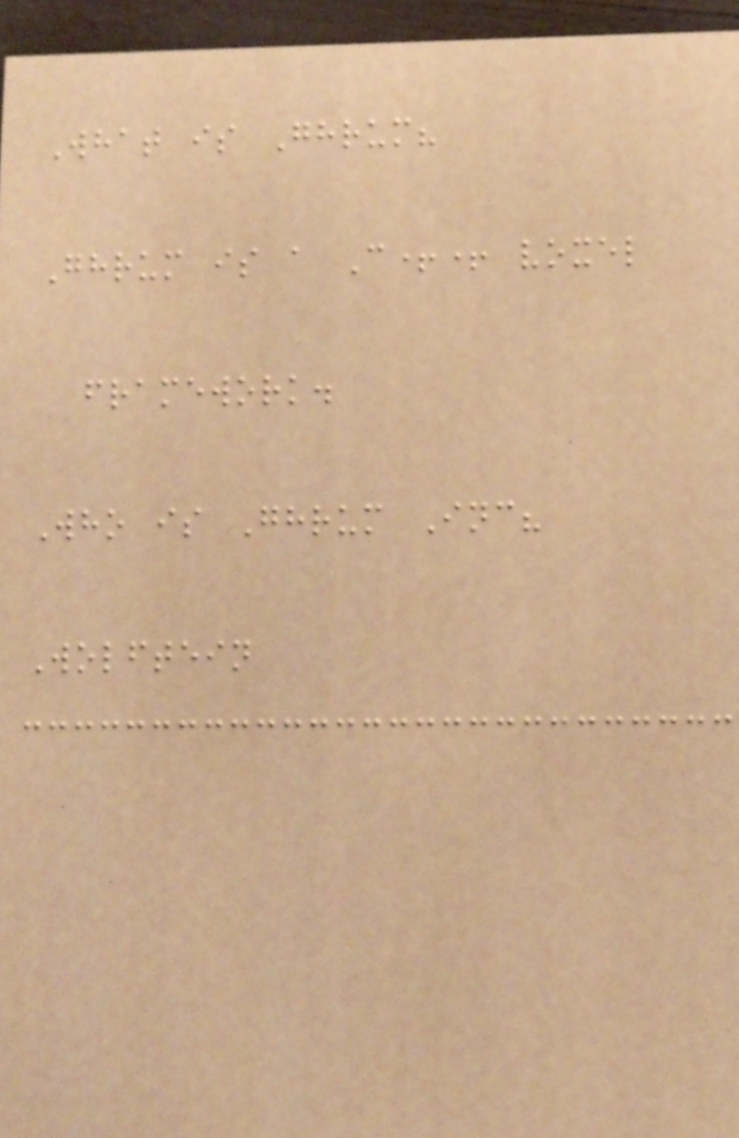What is Ghrum?
Ghrum is a C++ voxel
framework.
Who is Ghrum Inc?
Wolftein
